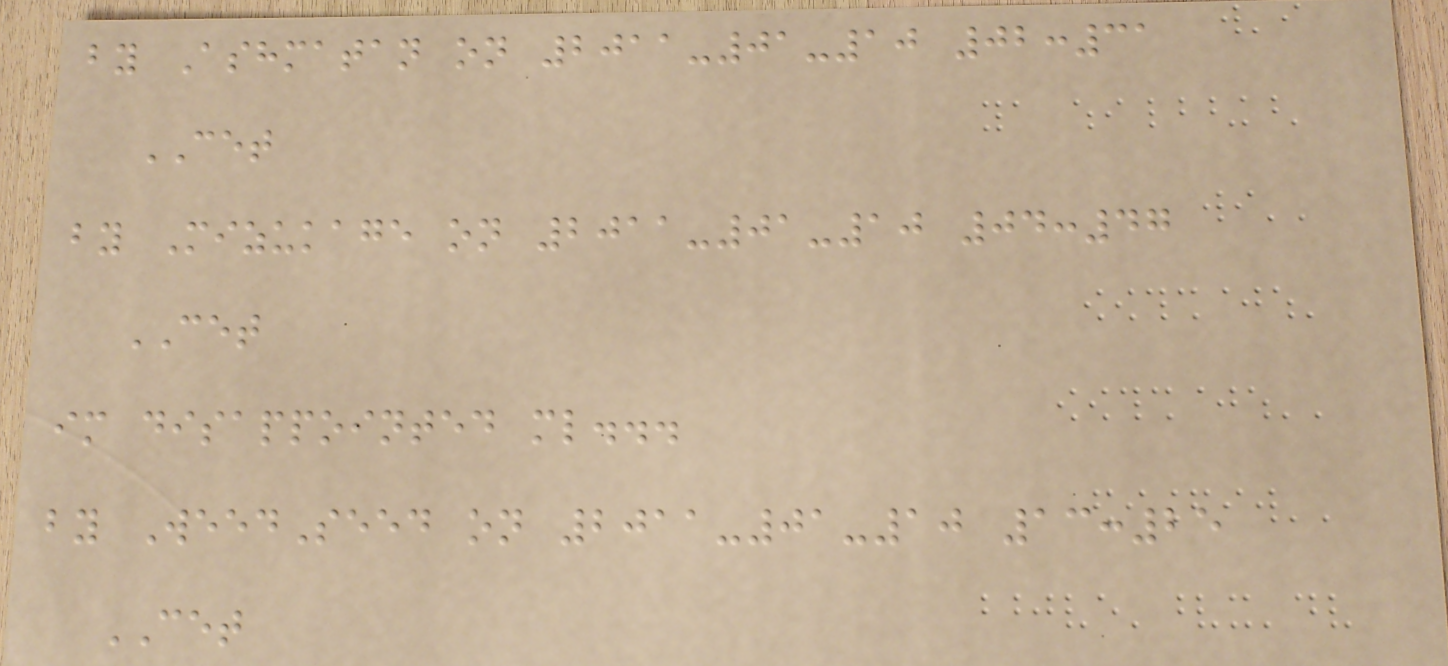by Ashmatan on 2011-01-10 02:31
CET
by Mizukage on 2011-01-10 04:47
CET
im disappointed ml...
by WeedSeed on 2011-01-10 13:25
CET
